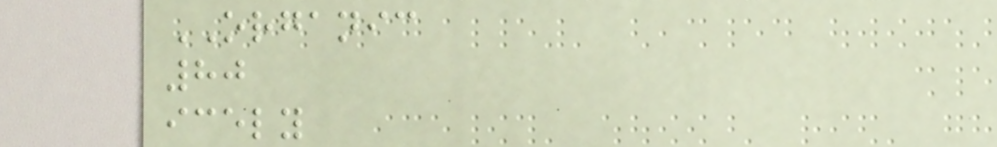ORGANIC
80
icely
